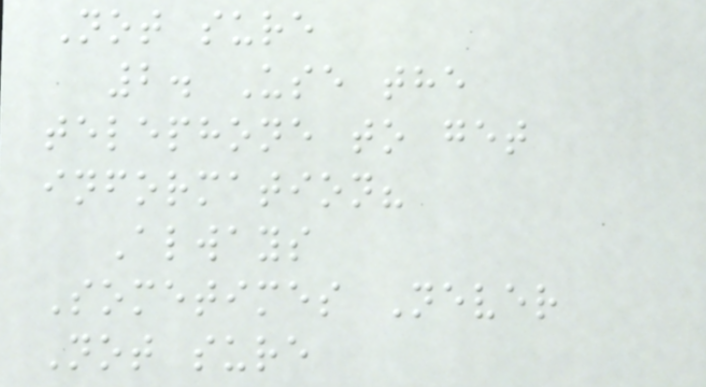Not sure
2. Use the
telephone to get
information?
Always
Sometimes Never
Not sure
